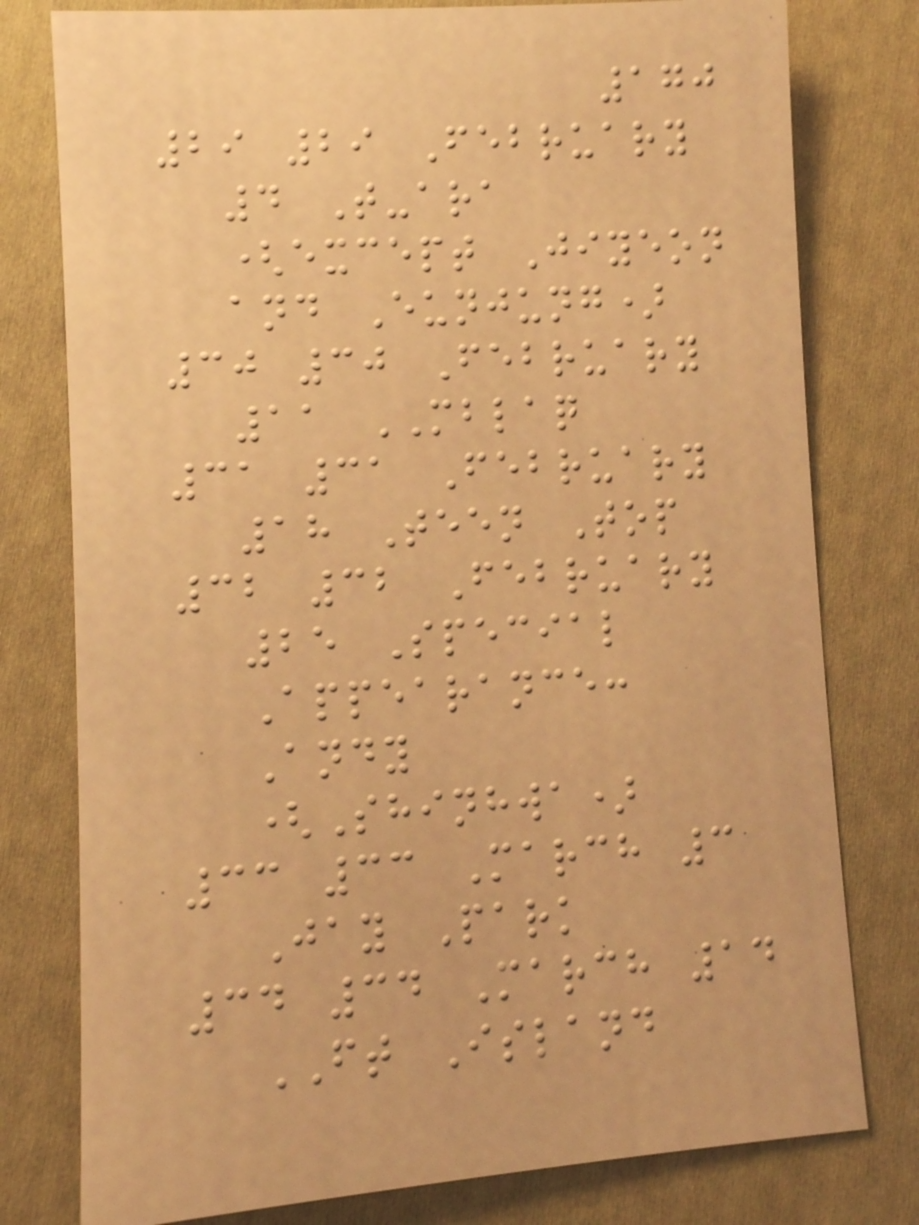170
29 29 February
4 T-ara
(except Jiyeon
and Eunjung)
30 30 February
11 MBLAQ
31 31 February
18 Teen Top
32 32 February
25 Special
Appearance:
Andy
(Shinhwa)
33 33 March 3
Jay Park
34 34 March 14
FT Island
